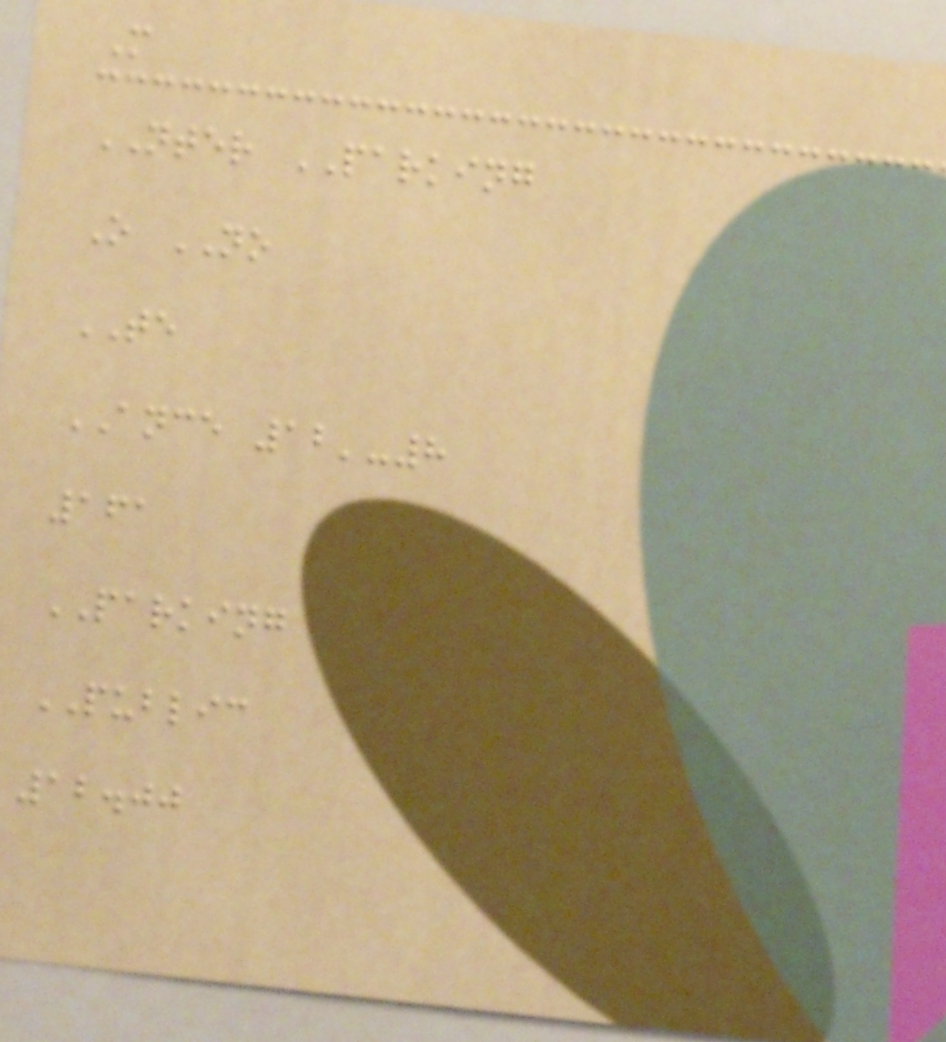M
NTER PARKING
O NO
TE
ANCE 12'-8
161
PARKING
PUBLIC
12.00
